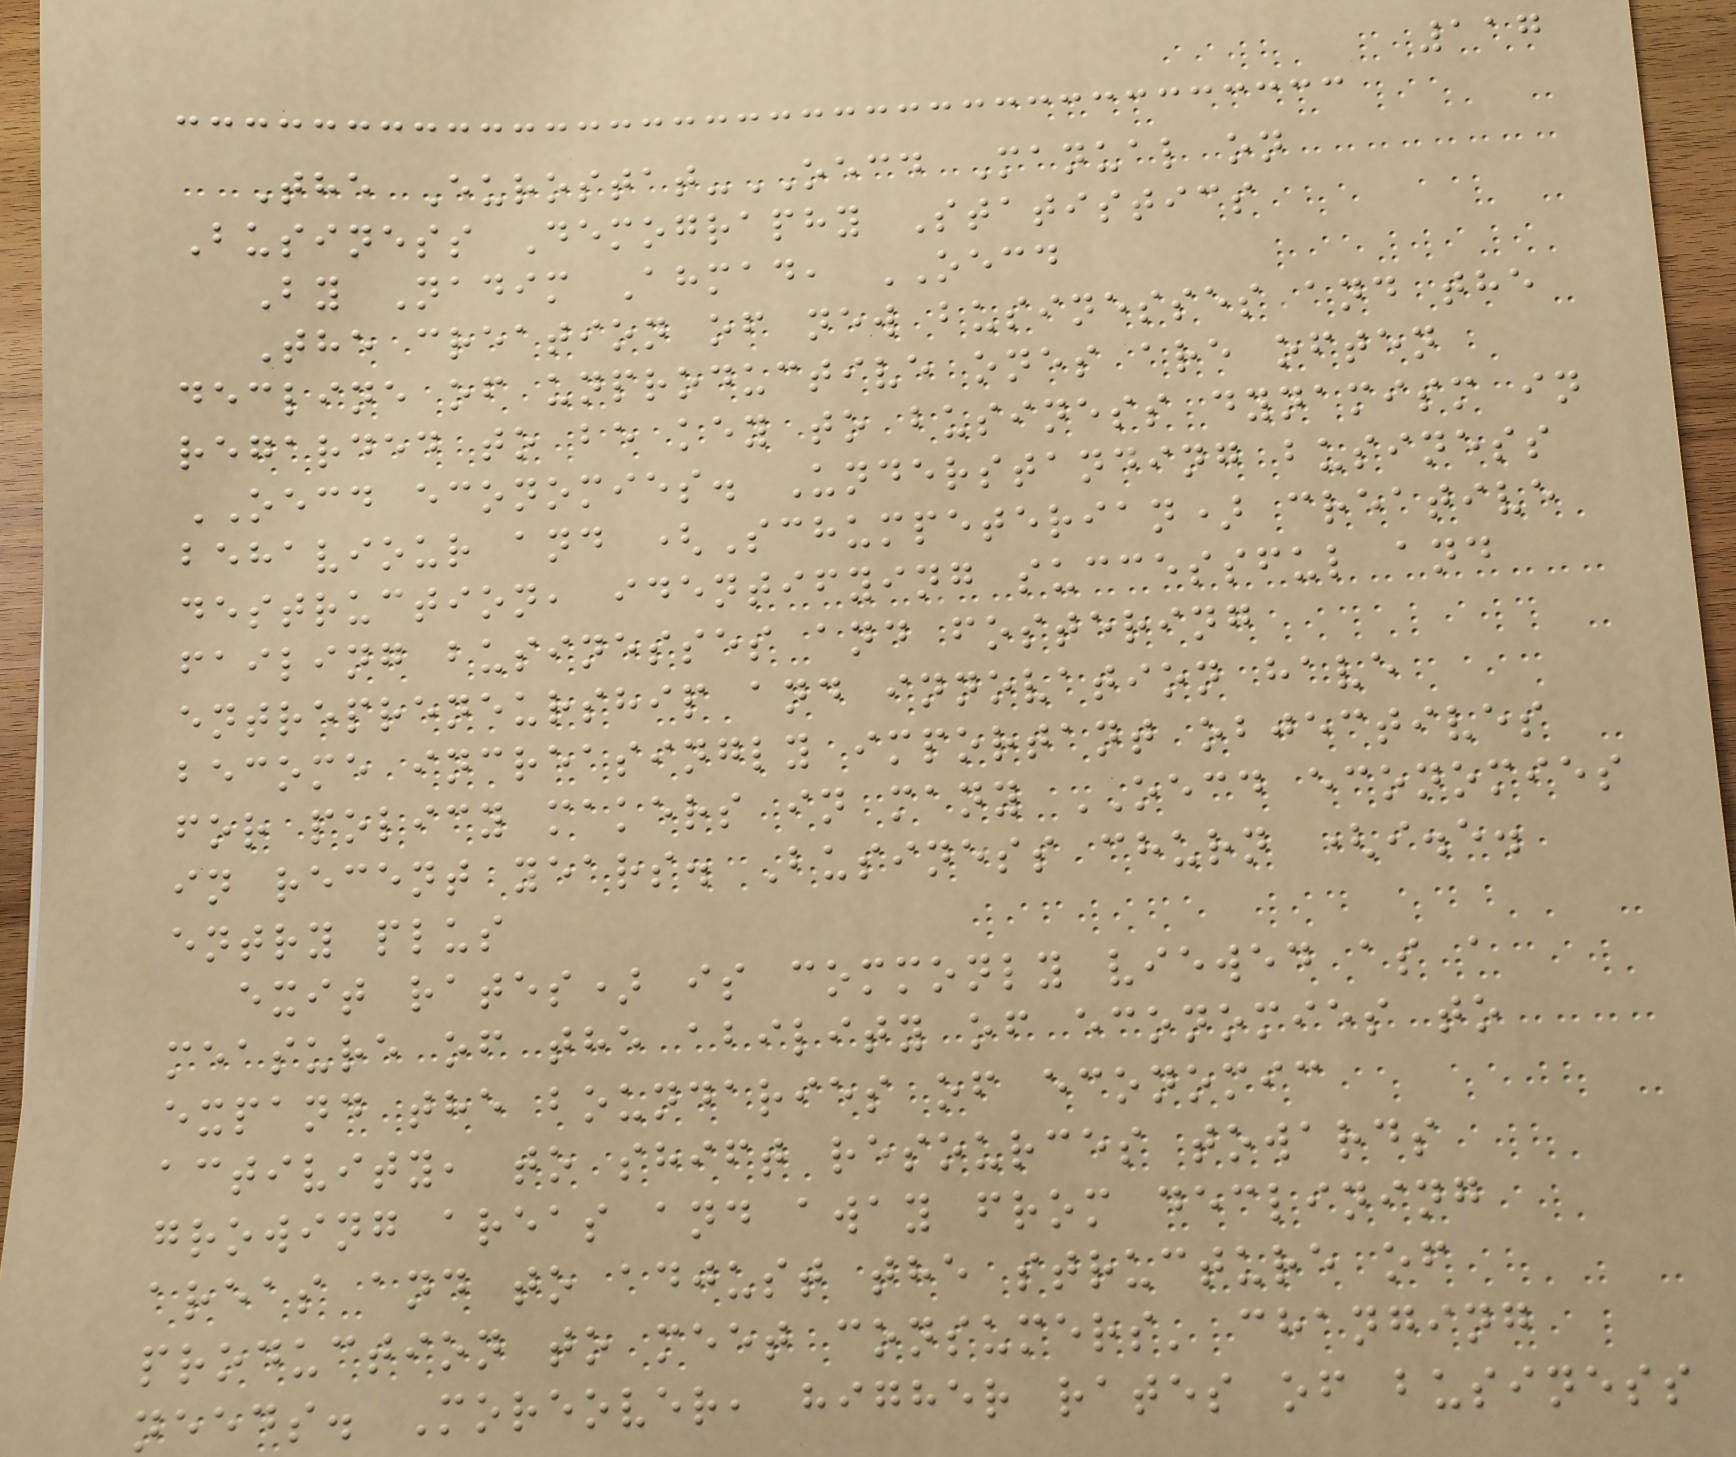117
The Eurostat-OECD Manual on
Business Demography Statistics
By Nadim Ahmad, OECD
The creation of new businesses and the
decline of unproductive ones are often
regarded to be key to business dynamism in
OECD economies. Understanding business
behaviour and (Schumpeterian) creative
destruction, identifying successful and
failing businesses and fostering
entrepreneurship and innovation have
become increasingly important objectives
for policy makers in many OECD economies
in recent years. Business churn (i.e.
entry plus
exit rates) is commonly viewed as a
measure of the ability of economies to
expand the boundaries of economic
activity, to shift resources towards
growing areas and away from declining
areas and to adjust the structure of
production to meet consumers' changing
needs. Moreover, higher rates of business
